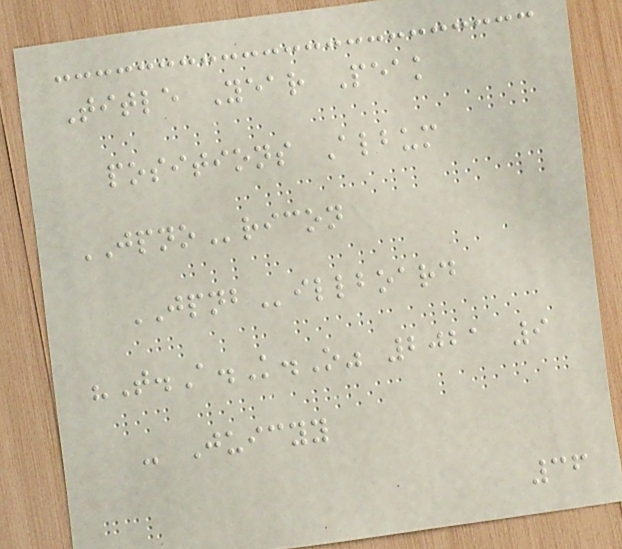Title Year Peak
positions Album
JPNOricon
JPNBillboard
"T.A.K.O" 2021 9
- Juicyy
36
